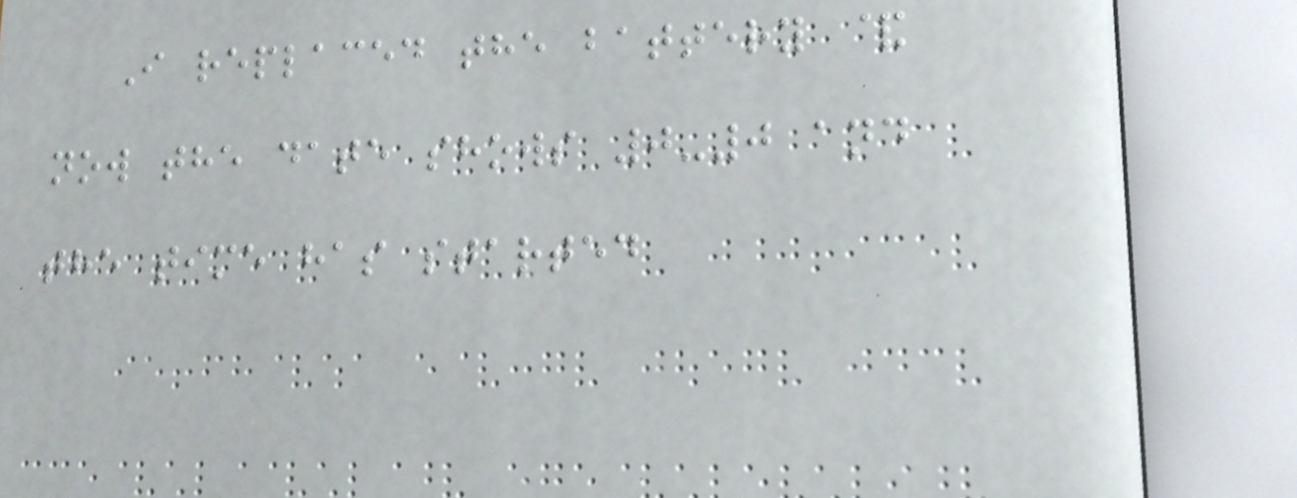I replaced the battery &
now the date shows 0-0 and
the time has started
